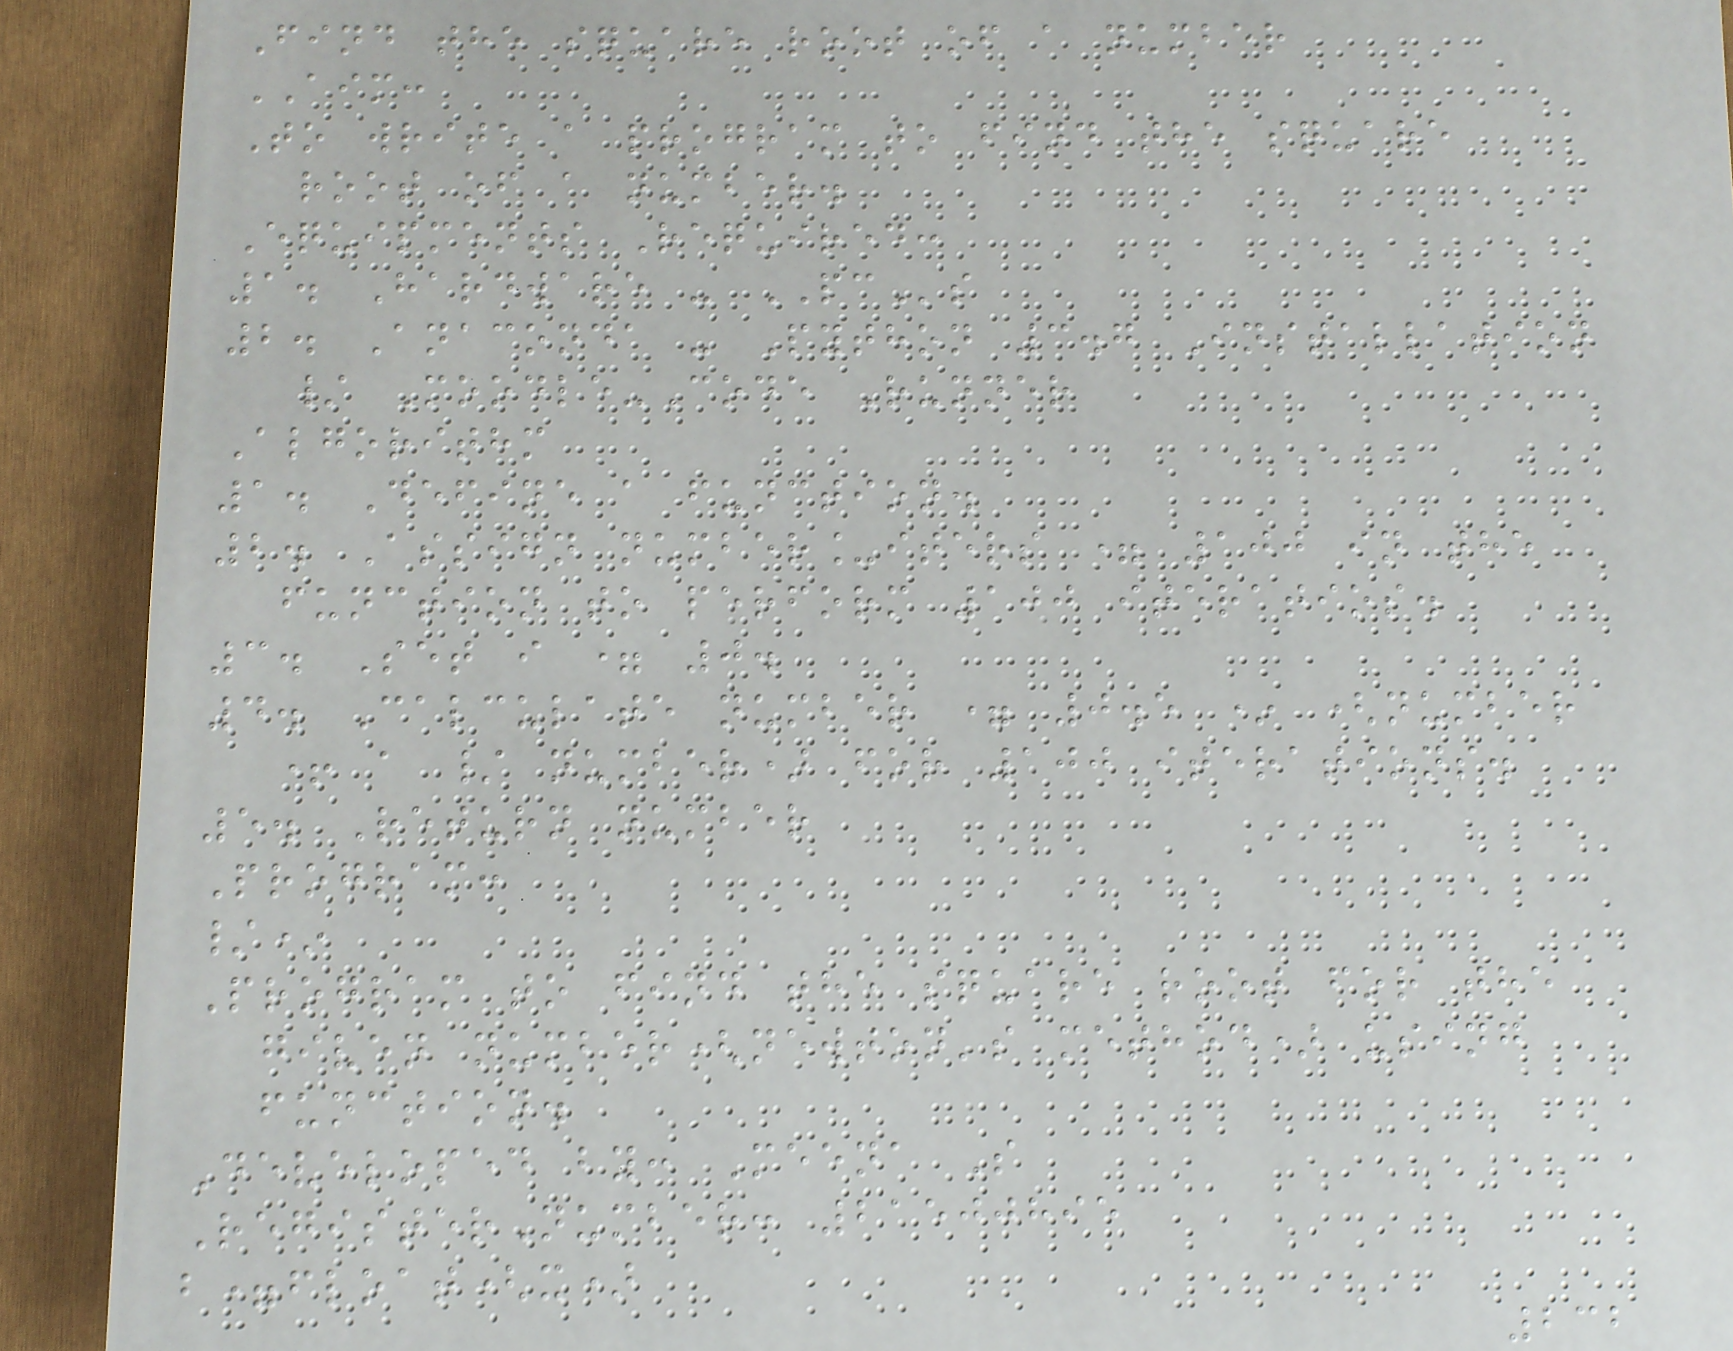Find the square root of a number
AIM:
To write a program to find the square
root of a number.
Equipments Required:
1. Hardware - PCs
2. Anaconda - Python 3.7 Installation
/ Moodle-Code Runner
Algorithm
1. Define a function.
2. Assign number_iters = 100 in the
function to perform 100 iteratios.
3. Set i = 0.
4. Calculate number = 0.5 * (number
+ a / number) for 100 iterations.
5. Return number
Program:
/*
Program to find the square root for the
given number(newton's method) using
function.
Developed by: Meena S
RegisterNumber: 21500895
b=float(x)
232
